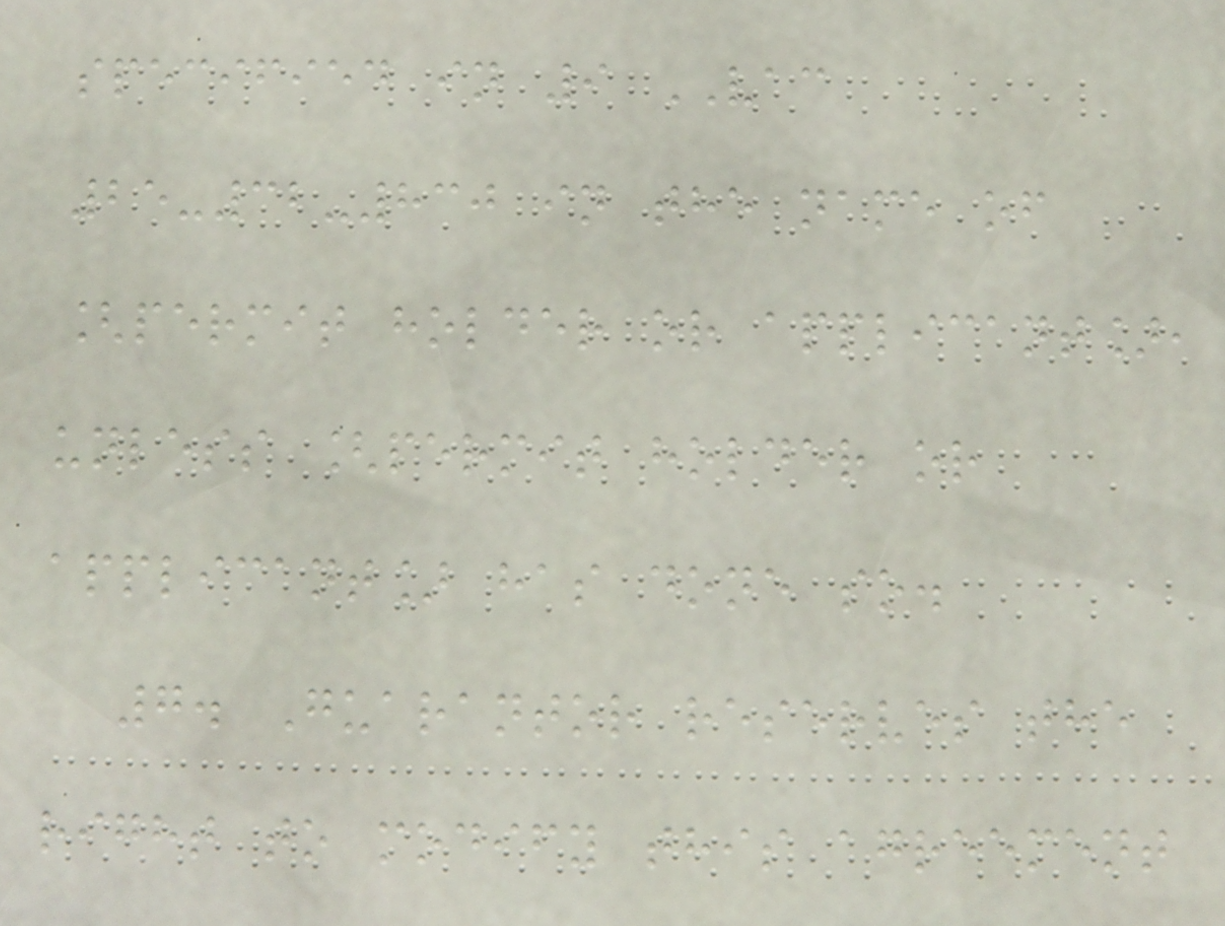specified in 9 VAC
25-32-830 in the name of
[permit holder or applicant],
unless [permit holder or
applicant] has done so.
7. Guarantor reserves the
right to modify this agreement
